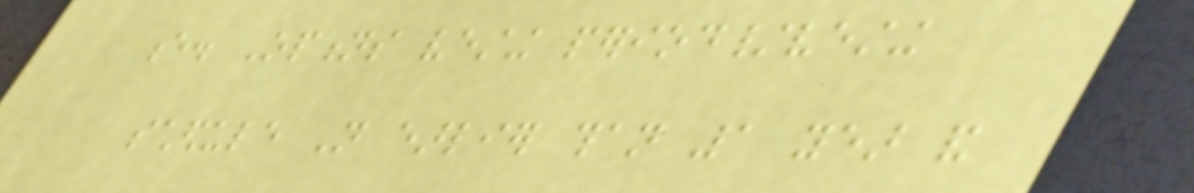e. Options vesting period/vesting
schedule Not earlier than 1 year and
